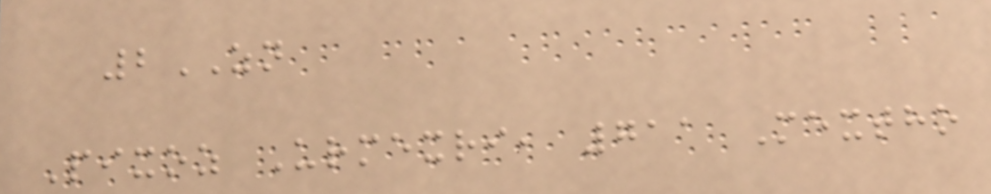2ZN
Pixoz Urmexri, 711 Mextho
